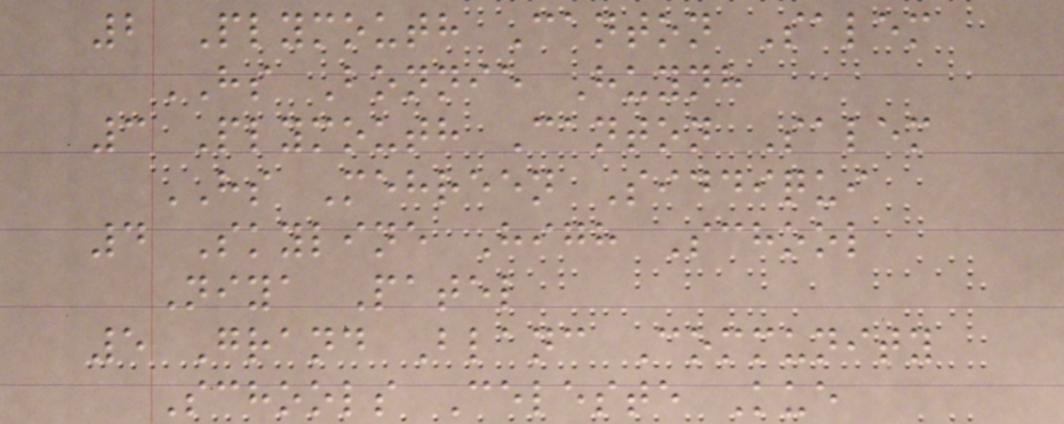2 Plymouth Canton Salem
HS Bonnie Huynh
3 Plymouth Canton Salem
HS Mehreen Siddiqui
4 Skyline High School
Niya Patel
5 Grand Blanc Community
Schools Celeste Kue
